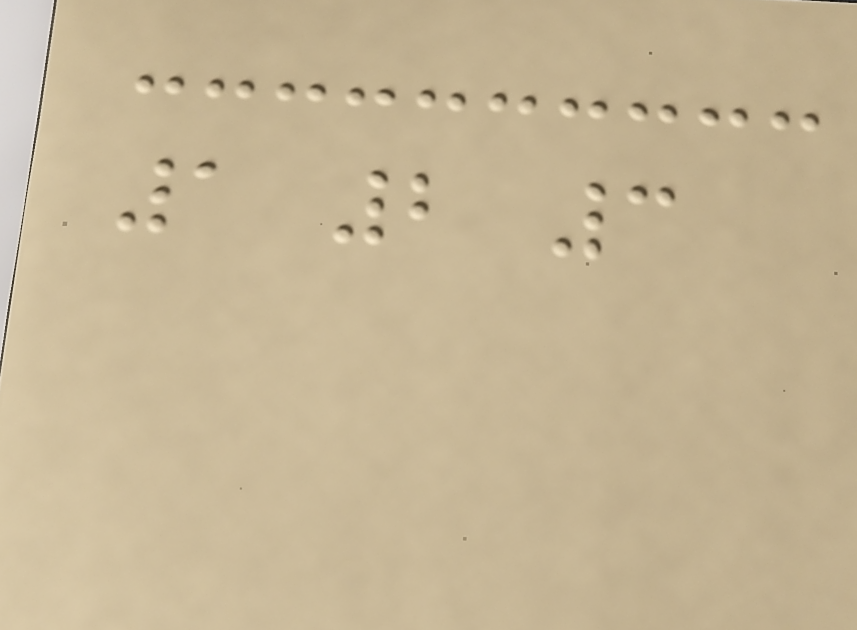1 2 3
